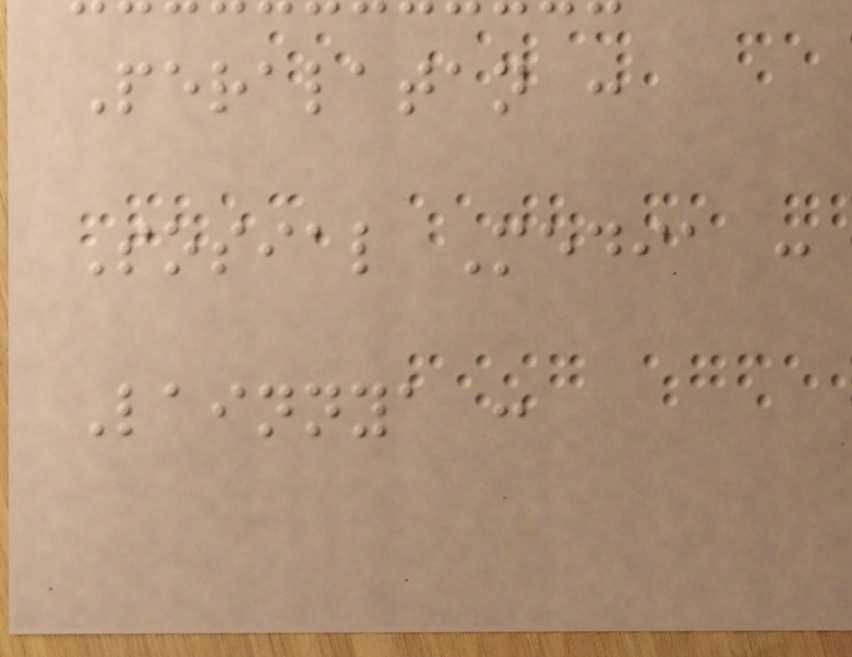Peralatan :
Sosial Media :
Lainnya :
